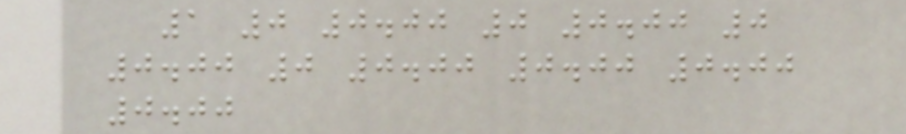1 0 0.00 0 0.00 0
0.00 0 0.00 0.00 0.00
0.00
